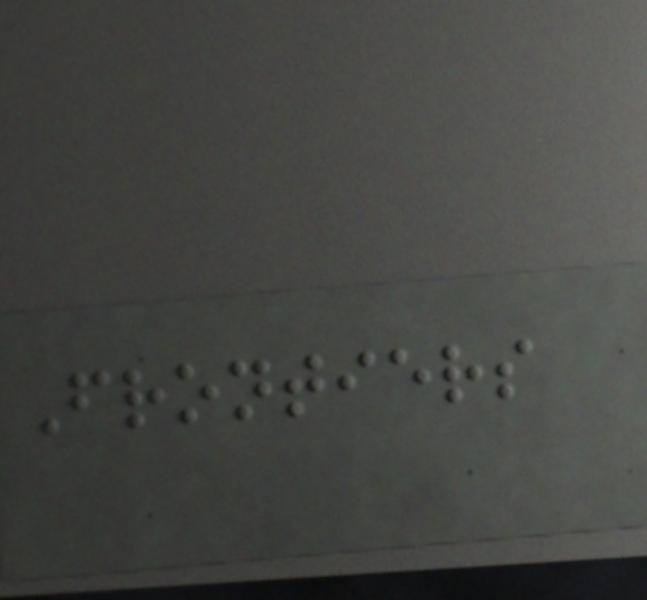Frontiers
